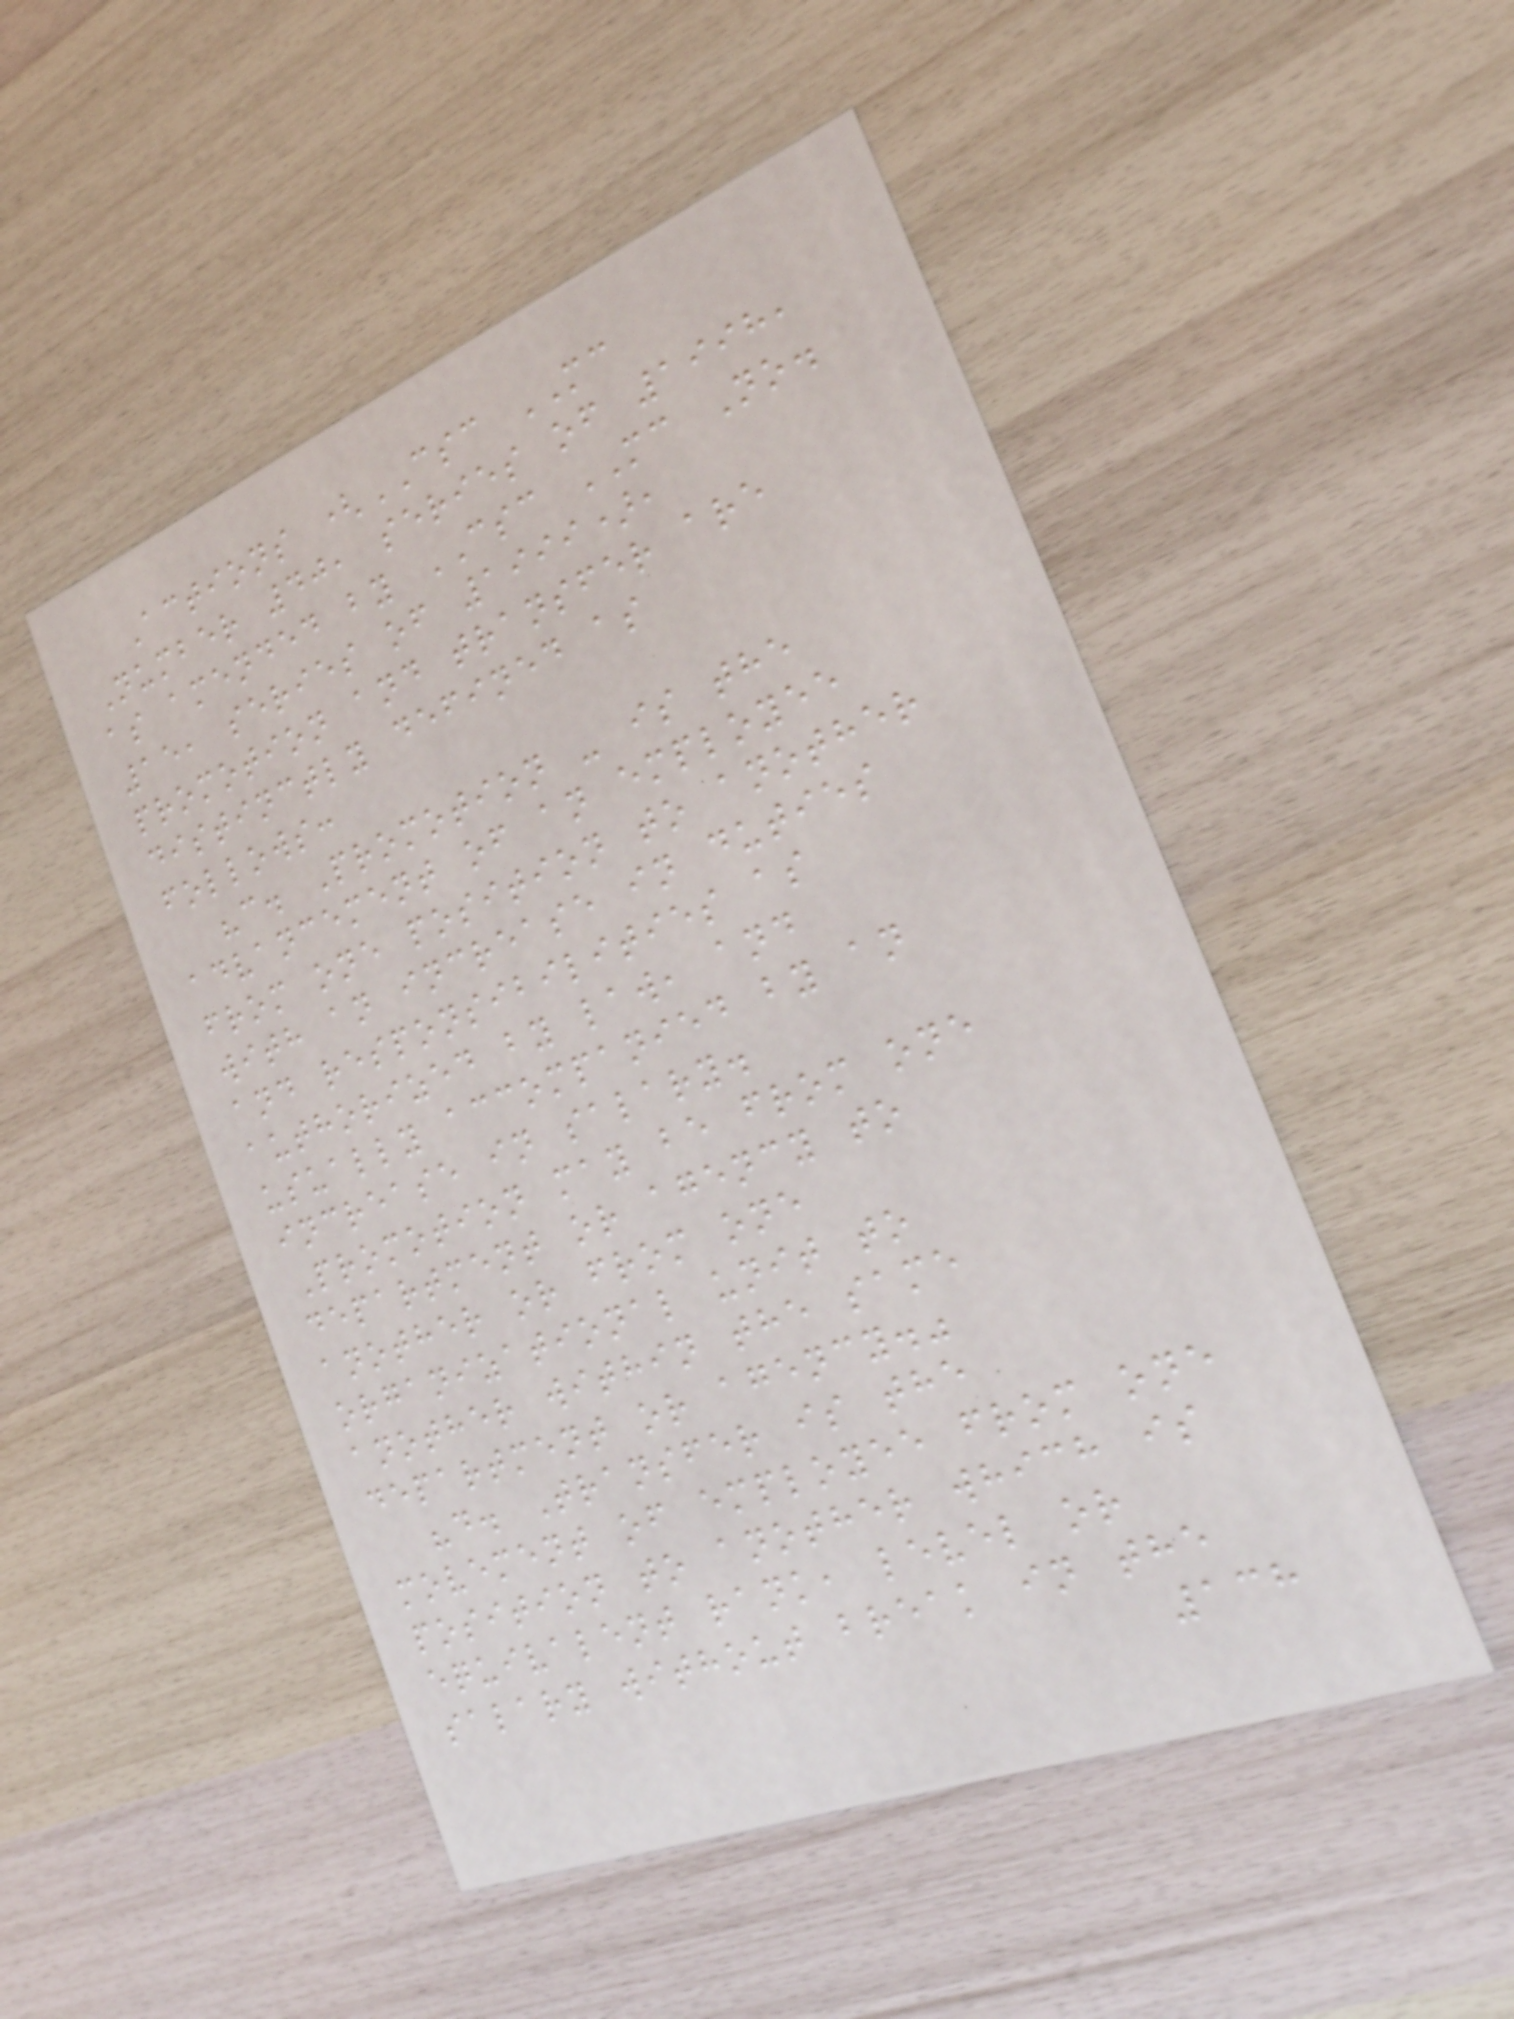Actions (CSC MC
Number 40, series of 1998,
as amended by CSC MC No.
15, series of 1999),
promotion and transfer are
distinctly defined as
follows:
"c. Promotion - is the
advancement of an employee
from one position to another
with an increase in duties
and responsibilities as
authorized by law, and
usually accompanied by an
increase in salary.
Promotion may be from one
department or agency to
another or from one
organizational unit to
another within the same
department or agency."
"d. Transfer is the
movement of employee from one
position to another which is
equivalent rank, level or
salary without break in the
138
